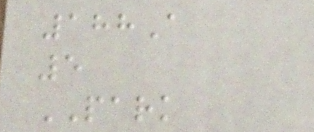188A
5
PARK
